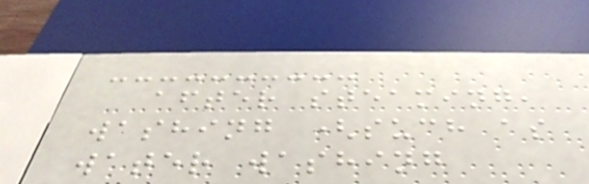after steaming,
washing (such as
water washing
